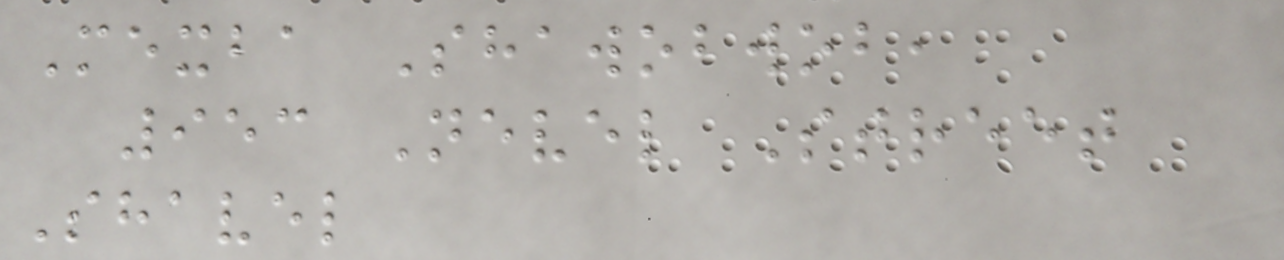Mexba Shawobwob,
953 Nevel Street
Shavel
